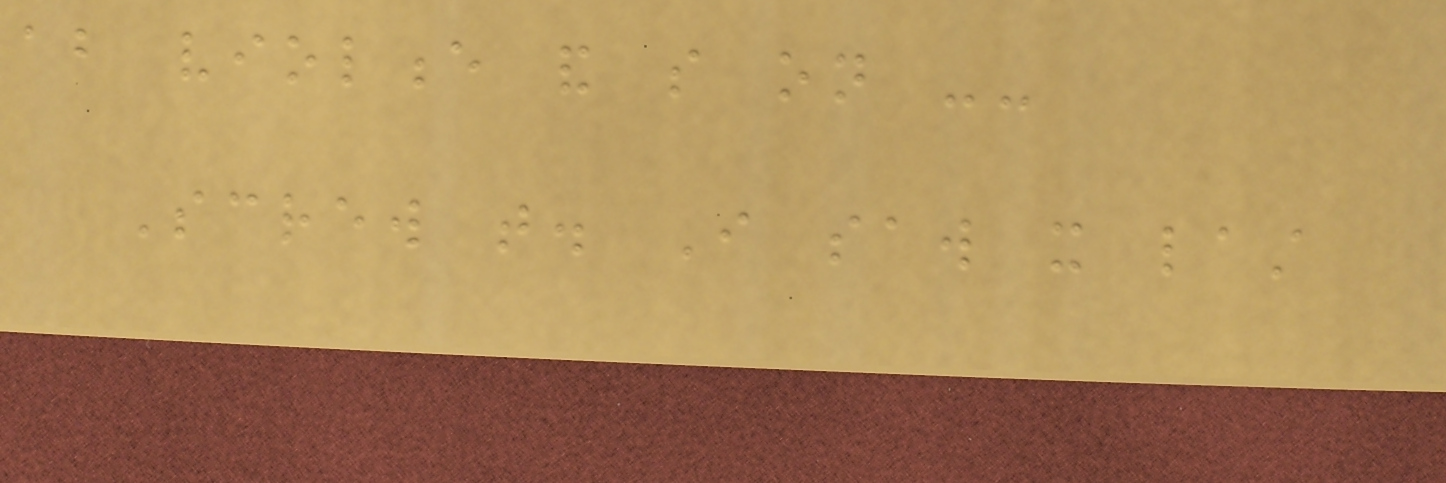about violence and so on --
Screw that. I saw it last
